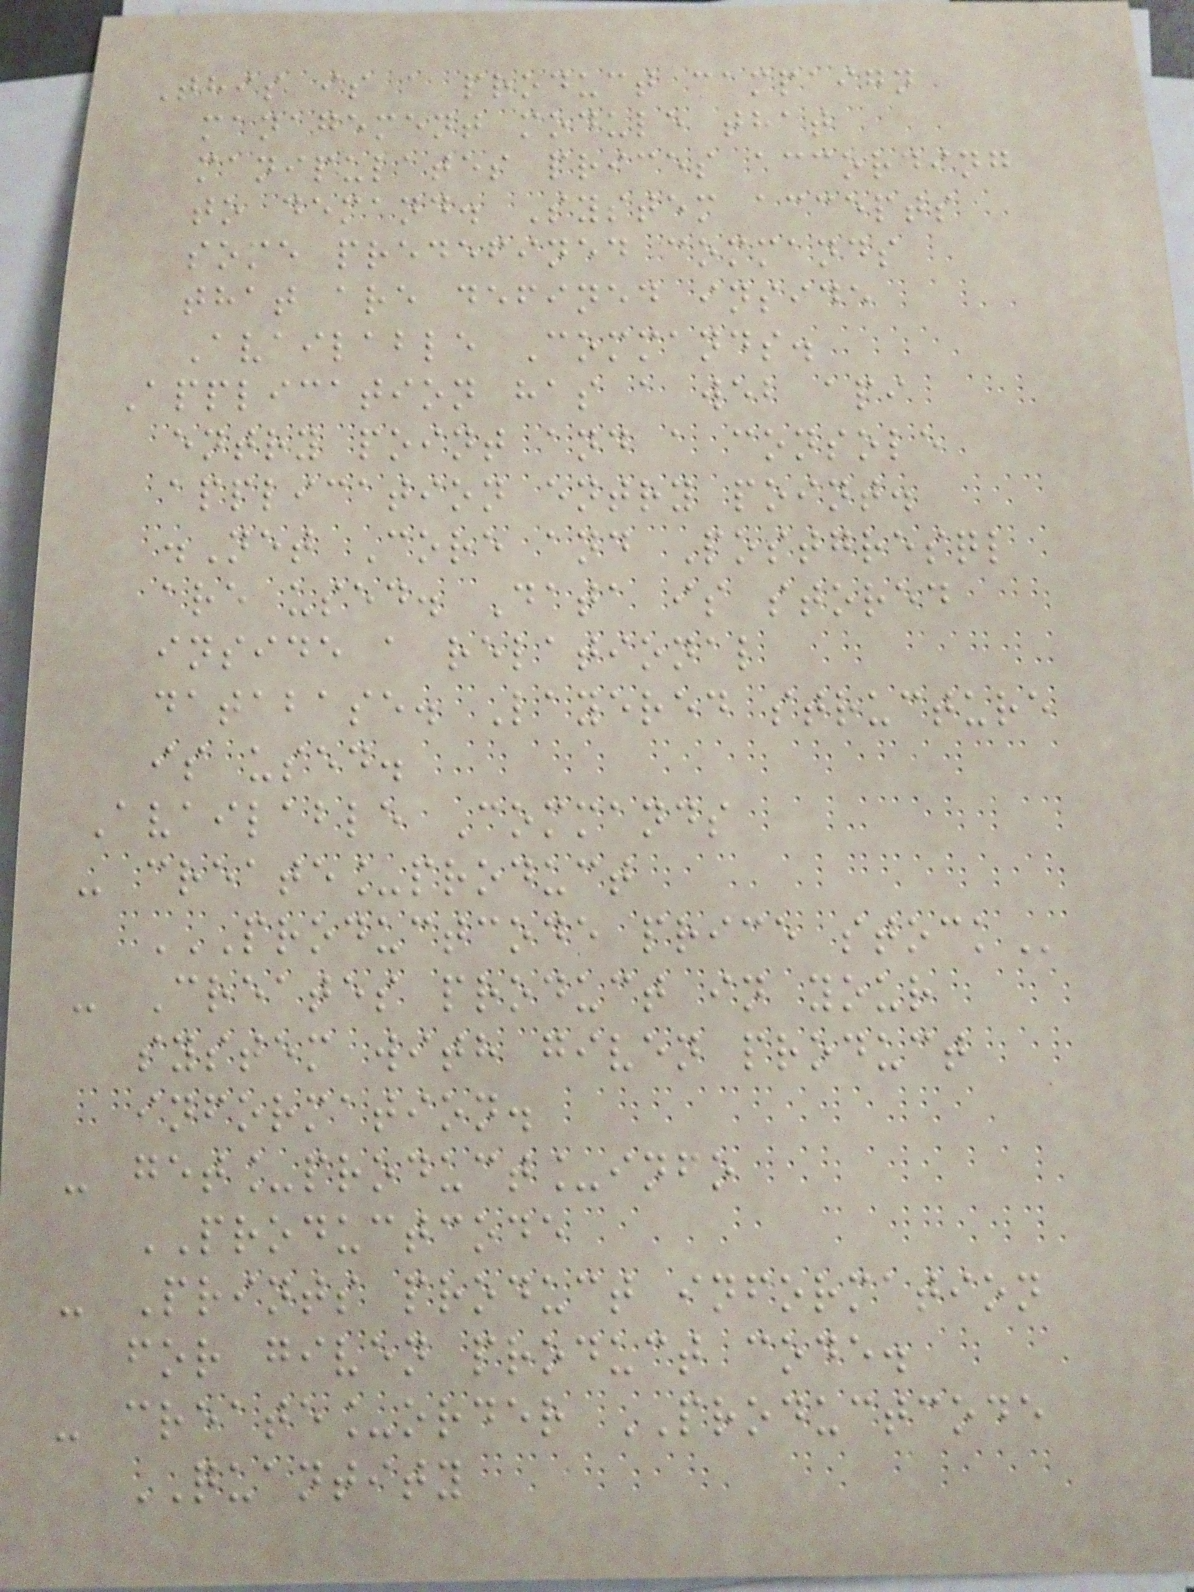This is a product campaign
management module that
manipulates prices according
to demand. System accepts
some predefined commands
that are defined inside
Available Commands.
Application has a web api
entry point and a console
application entry point.
.Net Core and Postgresql
are used. Data is stored
inside a relational
database. Layered structure
is used.
Available Commands
- create_product
PRODUCTCODE PRICE STOCK
- Creates product in your
system with given product
information.
- get_product_info
PRODUCTCODE
- Prints product information
for given product code.
- create_order PRODUCTCODE
QUANTITY
